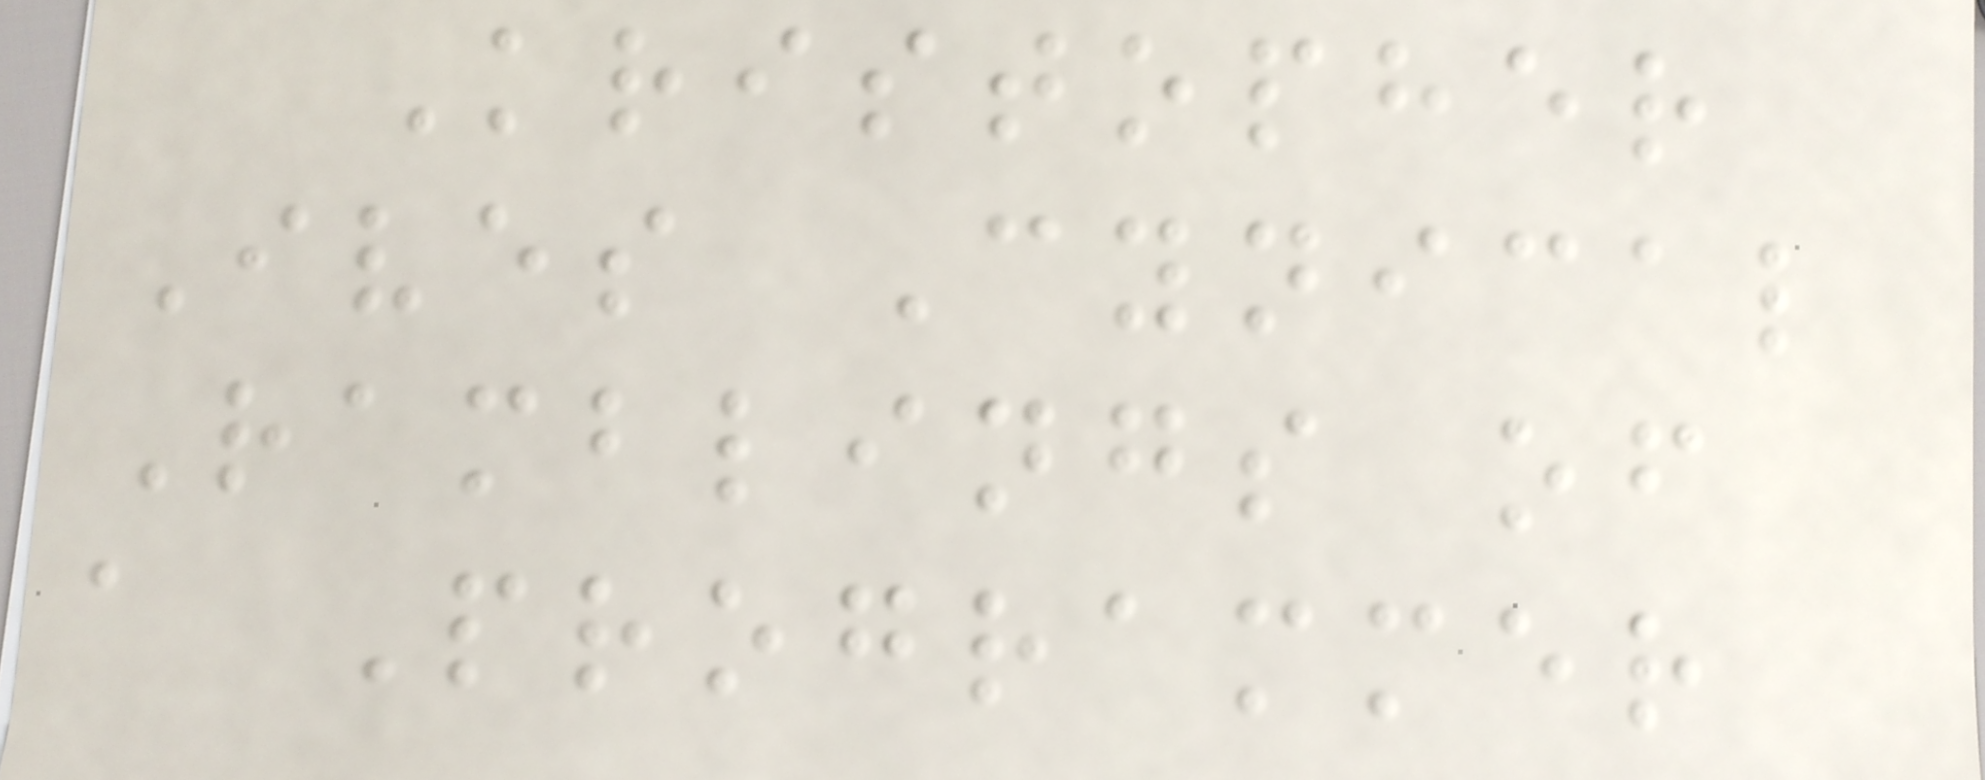Kristopher
Ives Cynical
Ramblings of
a Programmer
